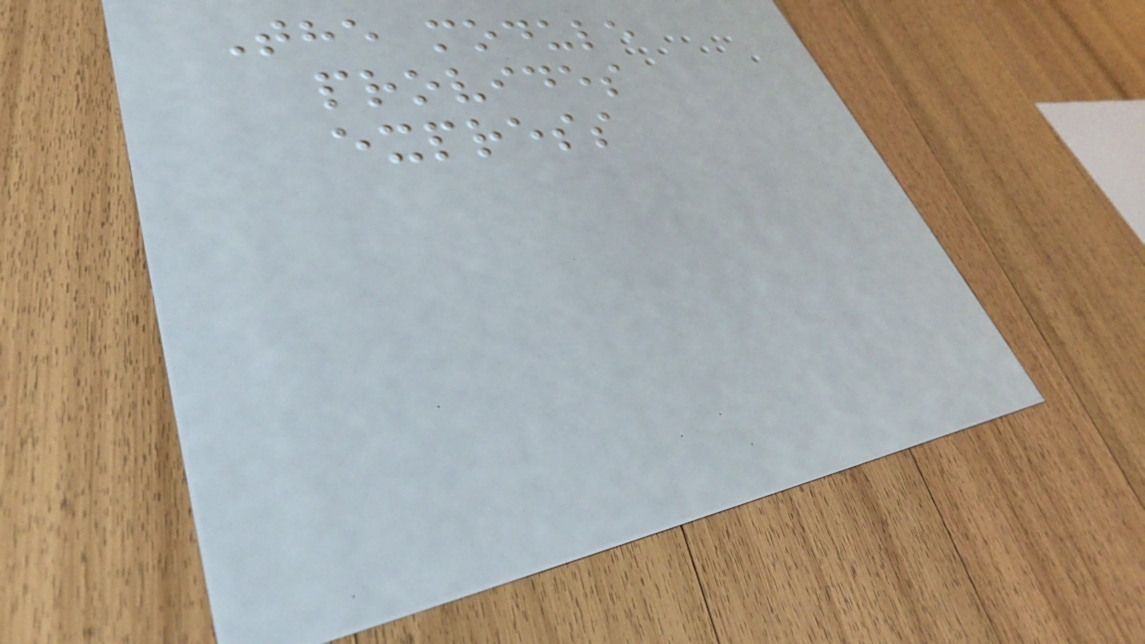The module
provides
express
